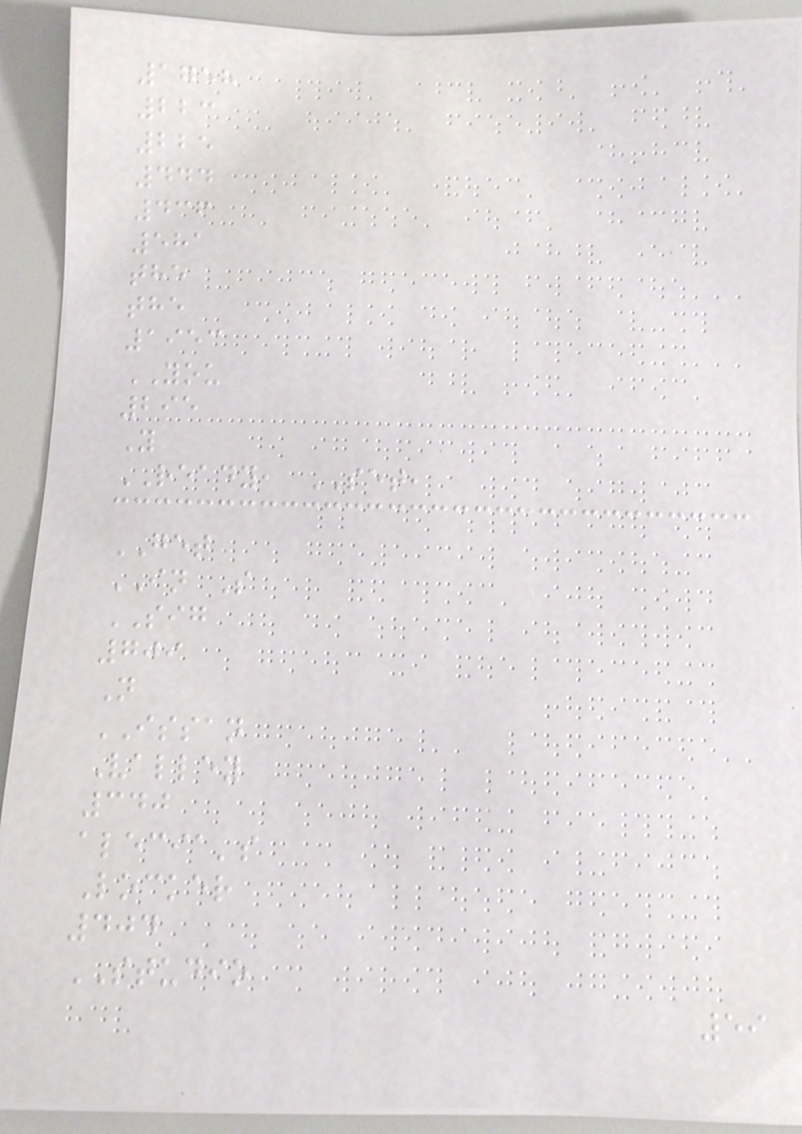1758
223
225
444
436
581
the
the
1953
YOU
295
Y
READY, SET,
GET
IN S
SIG
709
N
ISSAN
Valley
340
alecia's
Locker
404
STUDIO
59
